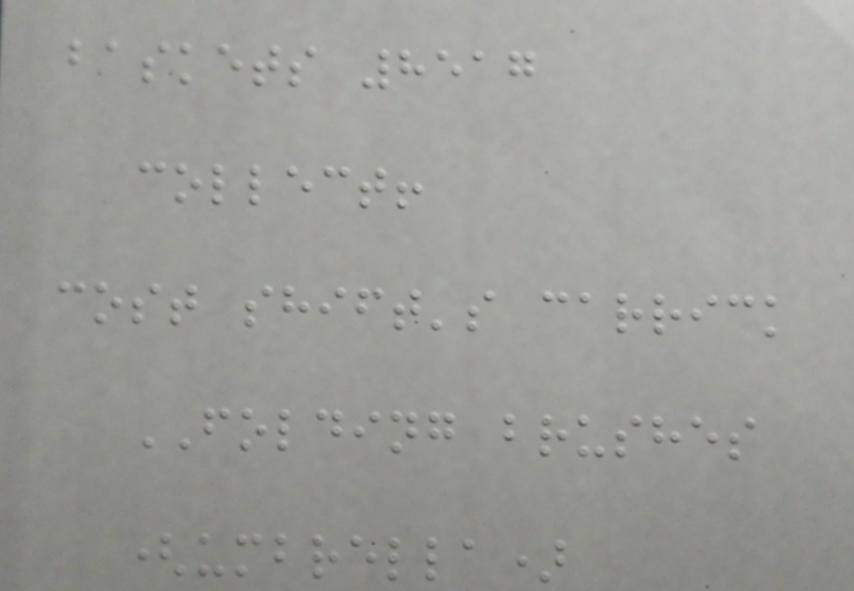baskets 8517
collect!
cost shift's carrick
FOLDING brushes
(umbrella)
